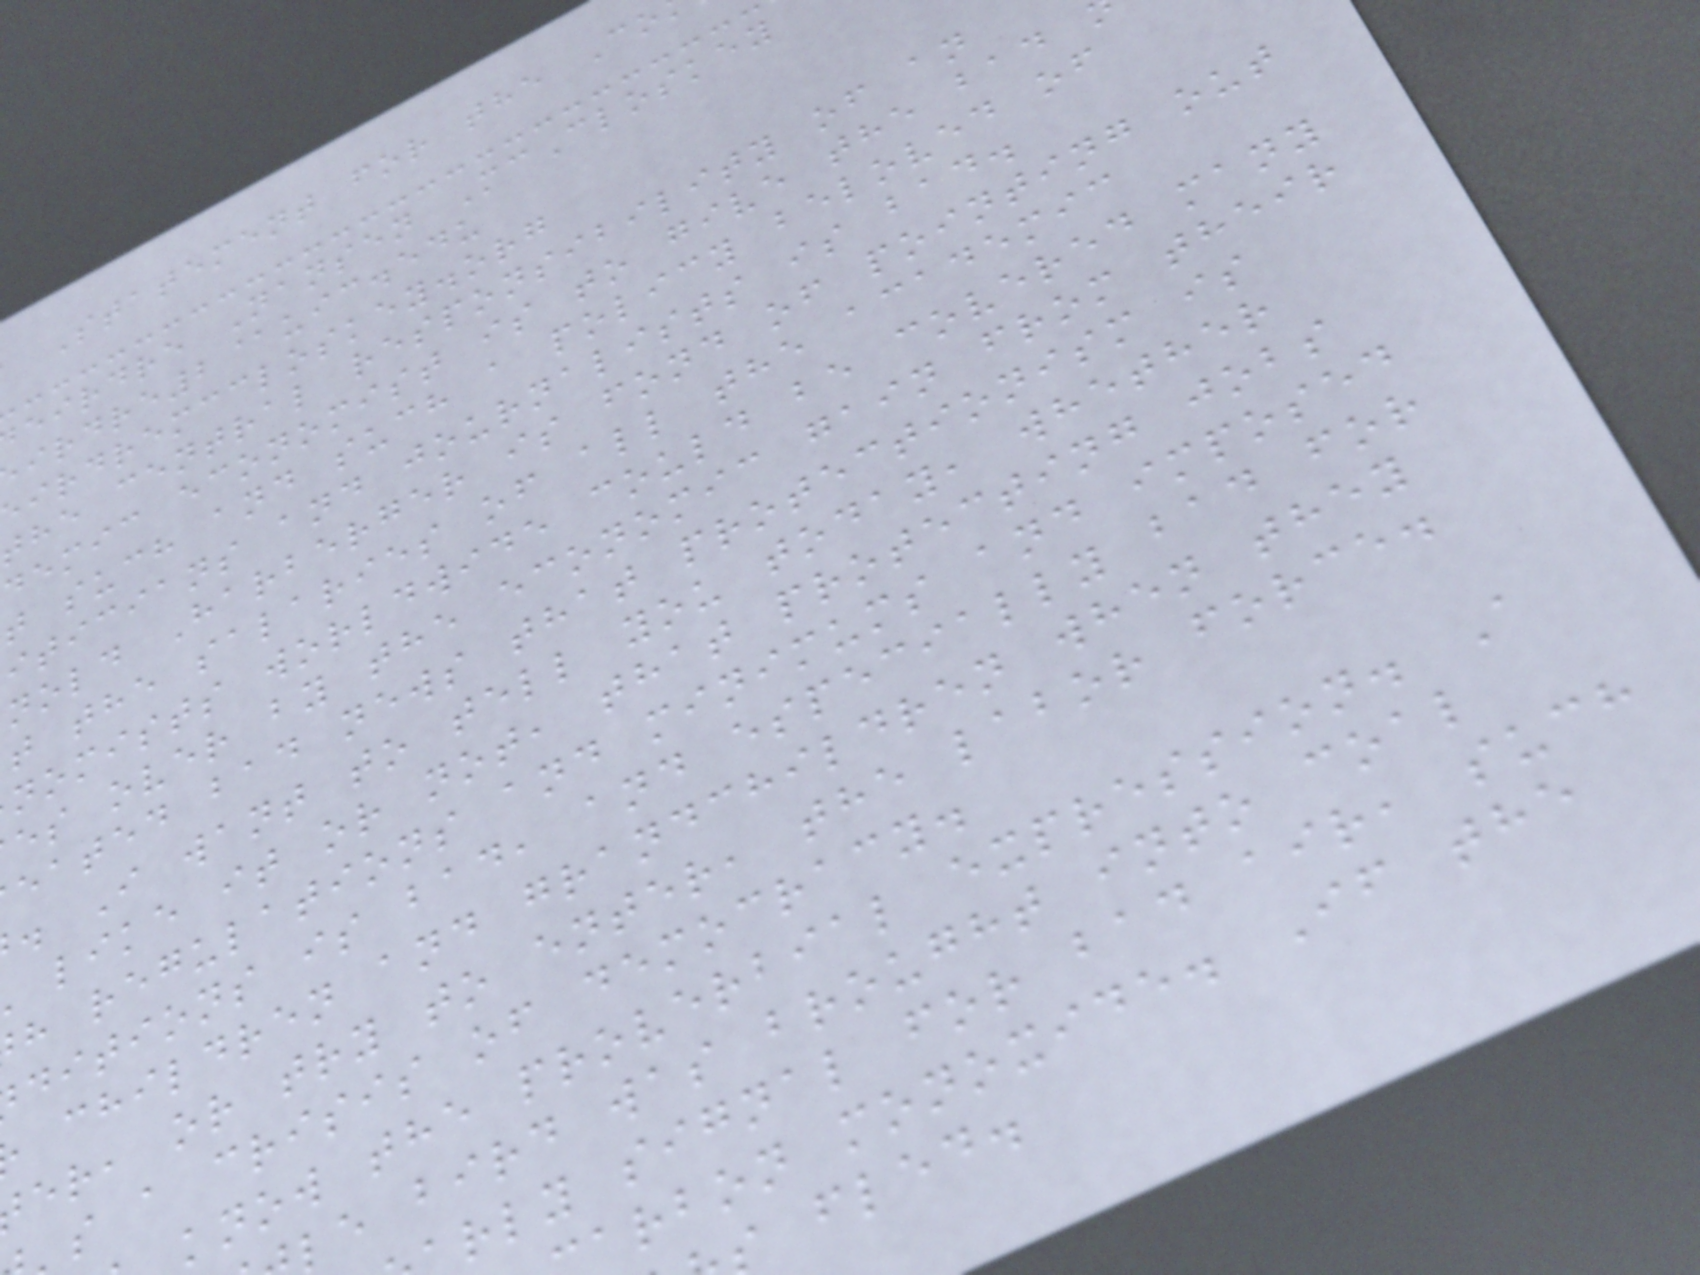Statement for the Co
eirdre Nansen McCloskey
irdre2@uic.edu
irdremccloskey.org
the central responsibility of an
demic economist is to give the bad
t such and such a policy beloved of
iticians and journalists is bad.
nold Harberger is fond of pointing out
t the salaries of all the academic
nomists worldwide could be covered many
es over by the economic gain from their
eated bad news that protectionism is
. I want to tell you today, whether
like it or not, that protecting jobs
h regulations and minimums and imposed
ditions is bad, and especially bad for
children and grandchildren when they
er, or try to enter, the labor force.
s a crisis of democracy.
know the proverbial expression. A
le bird was brought into coal
rly signal for bad air, such
arbon monoxide. If the
